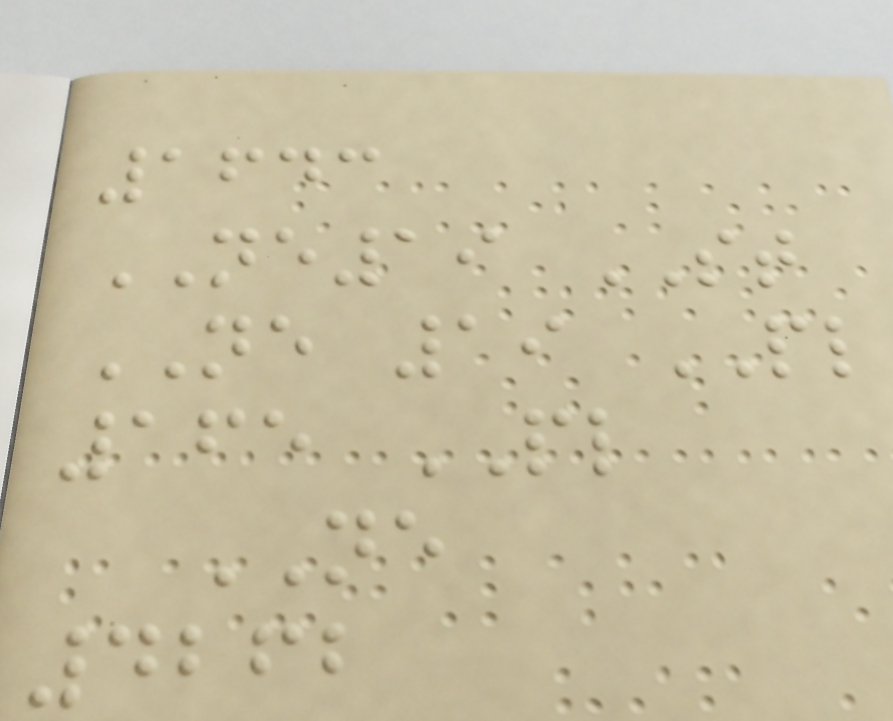1643
NE19 ST
NE 19 PL
165 PL
NE
4262
